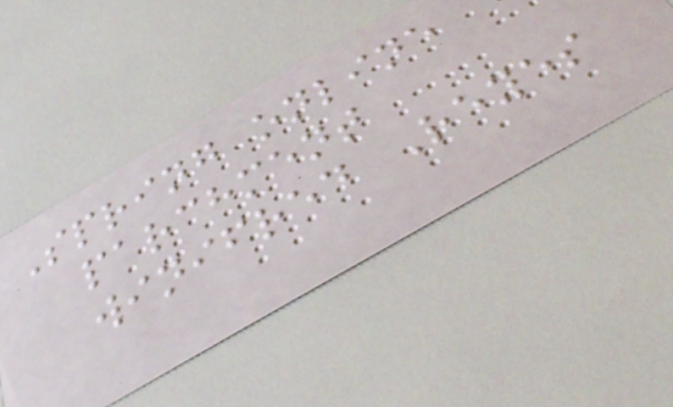Spring online
parchment
winifred Reyes
